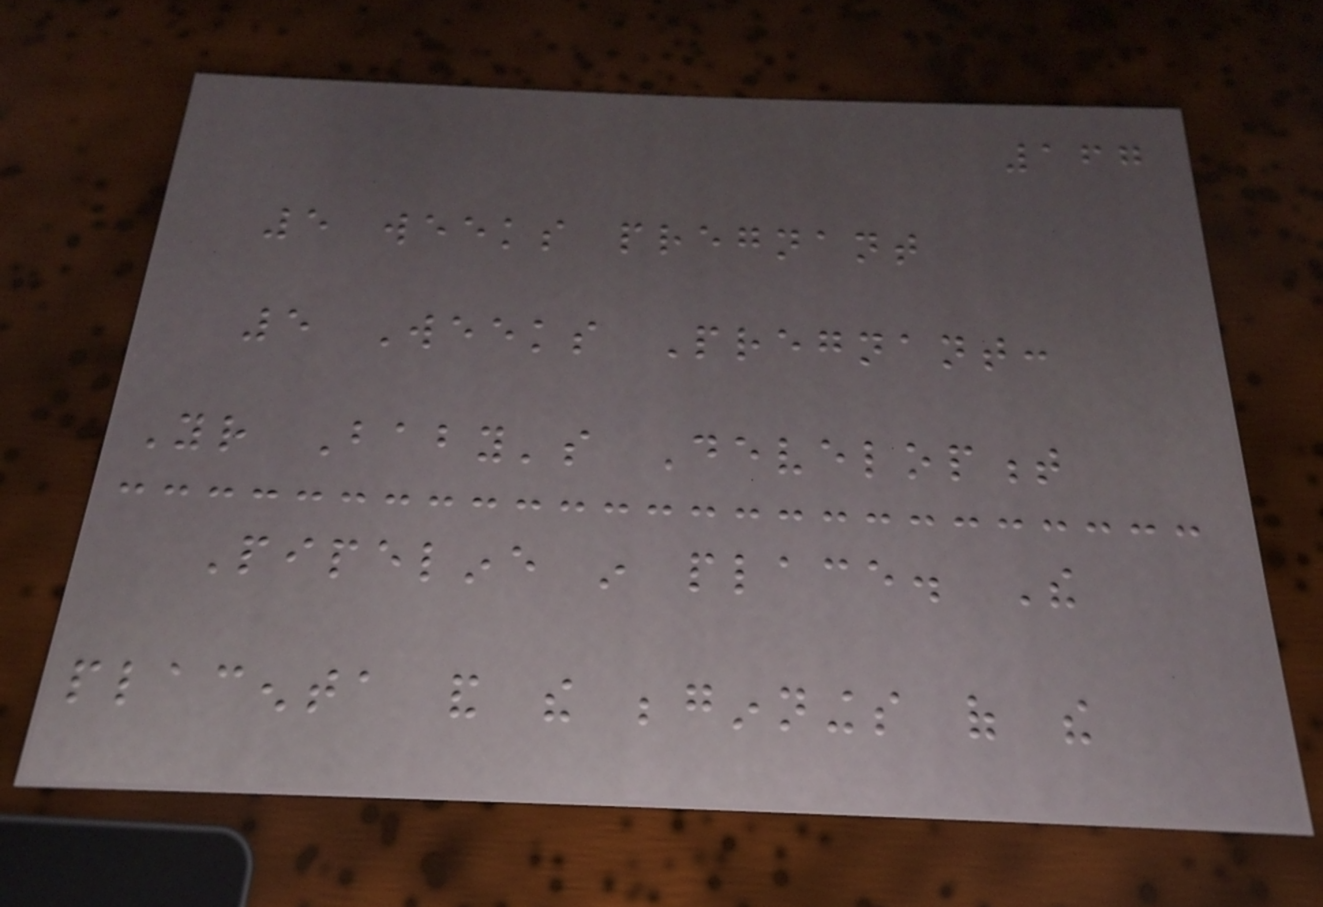167
5 weeks pregnant
5 Weeks Pregnant:
Your Baby's Development
Pipeline in place. The
placenta and the beginnings of the
